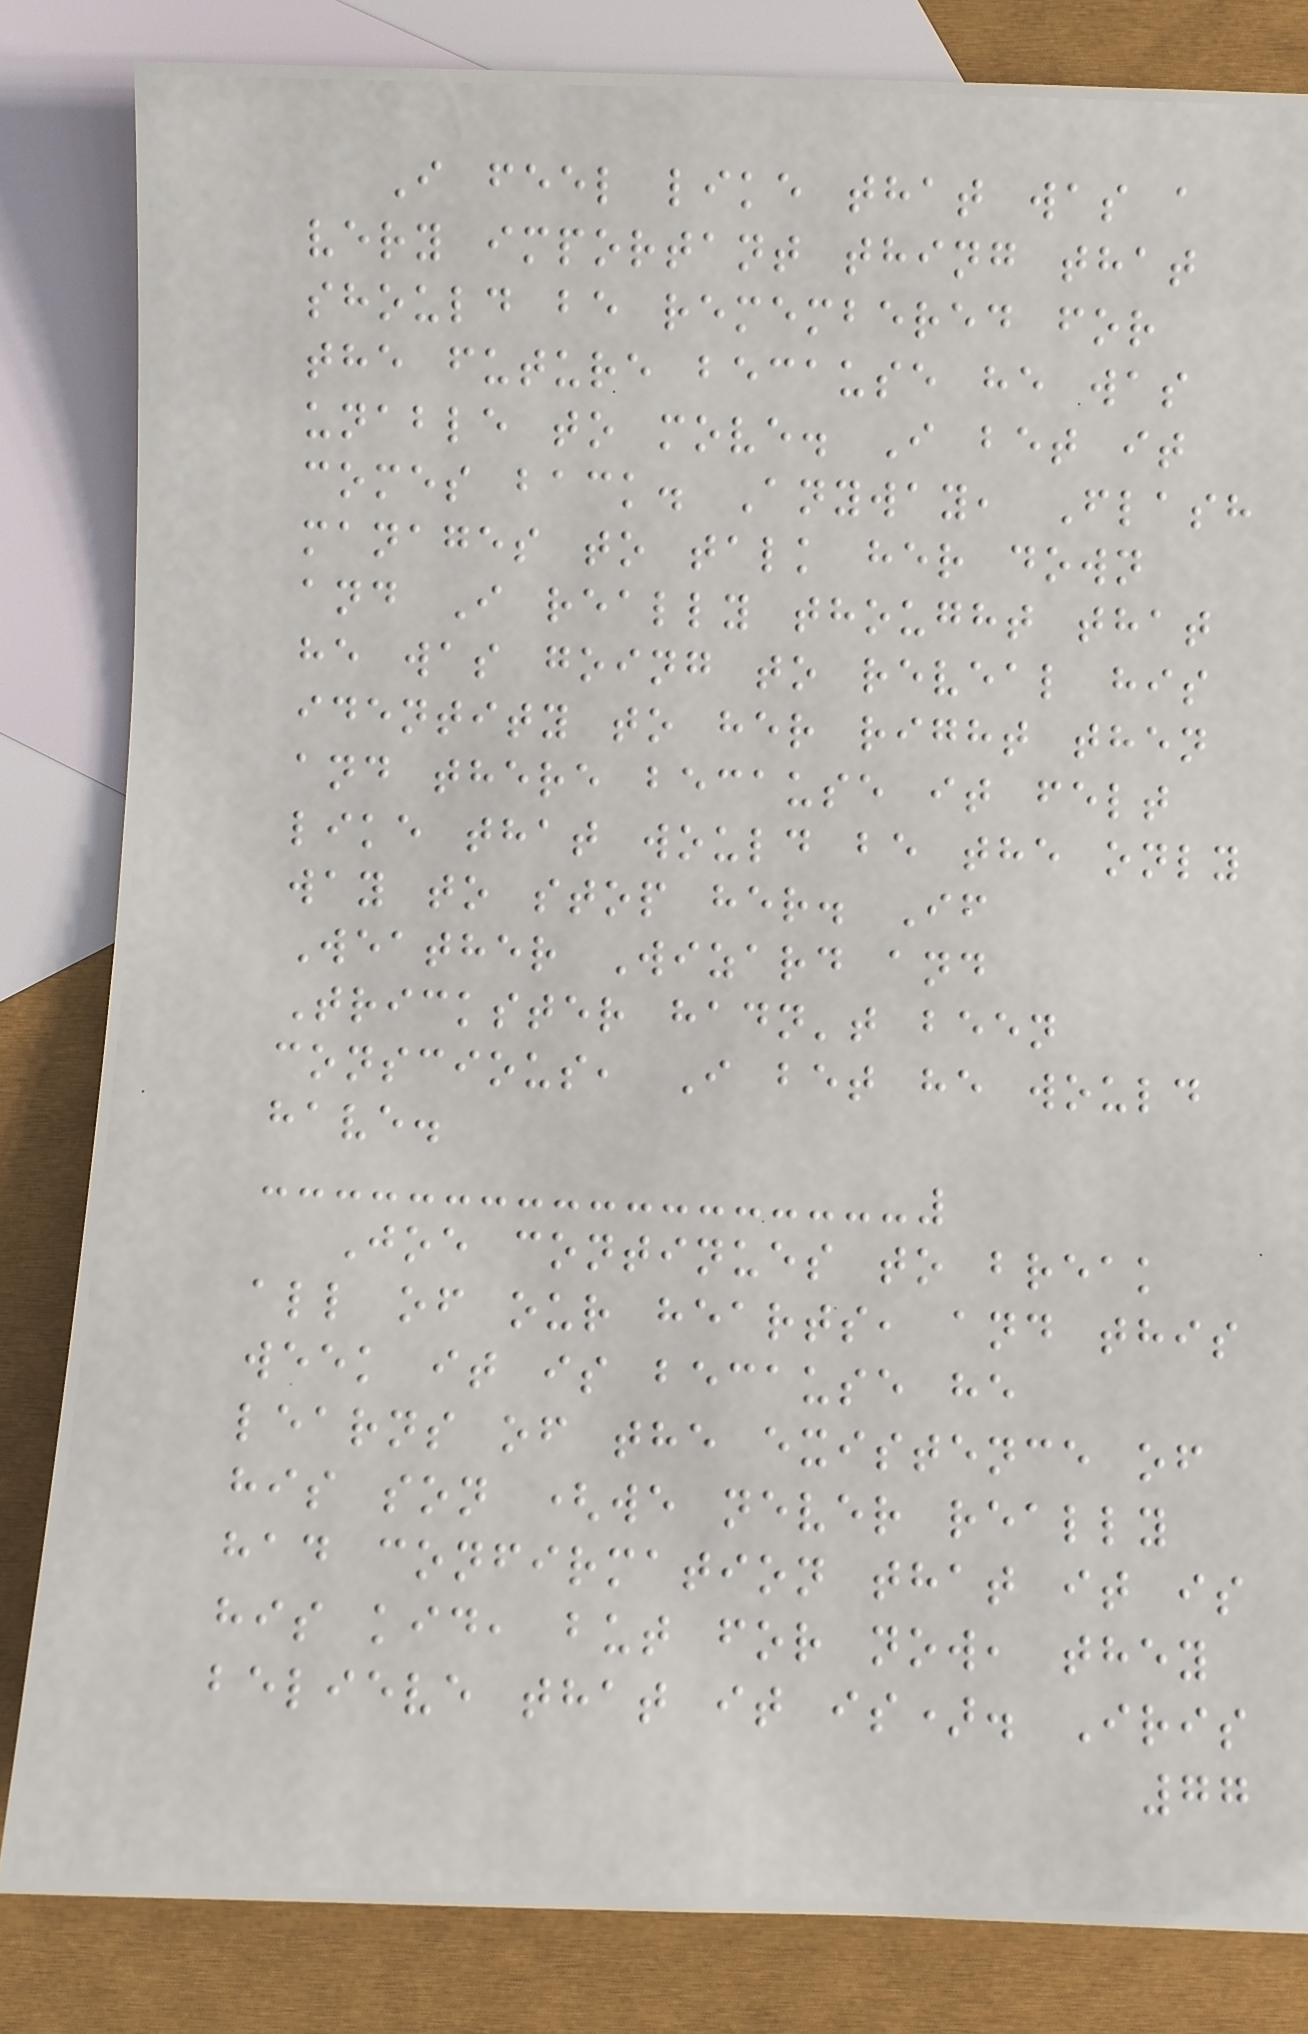I feel like that was a
very important thing that
should be remembered for
the future because he was
unable to move. I bet it
comes back. Anyway, Flash
manages to talk her down
and I really thought that
he was going to reveal his
identity to her right then
and there because it felt
like that would be the only
way to stop her. If
Weather Wizard and
Trickster hadn't been
conscious, I bet he would
have.
Joe continues to break
all of our hearts, and this
week it is because he
learns of the existence of
his son (we never really
had confirmation that it is
his kid, but for now, they
believe that it is). Iris
77
